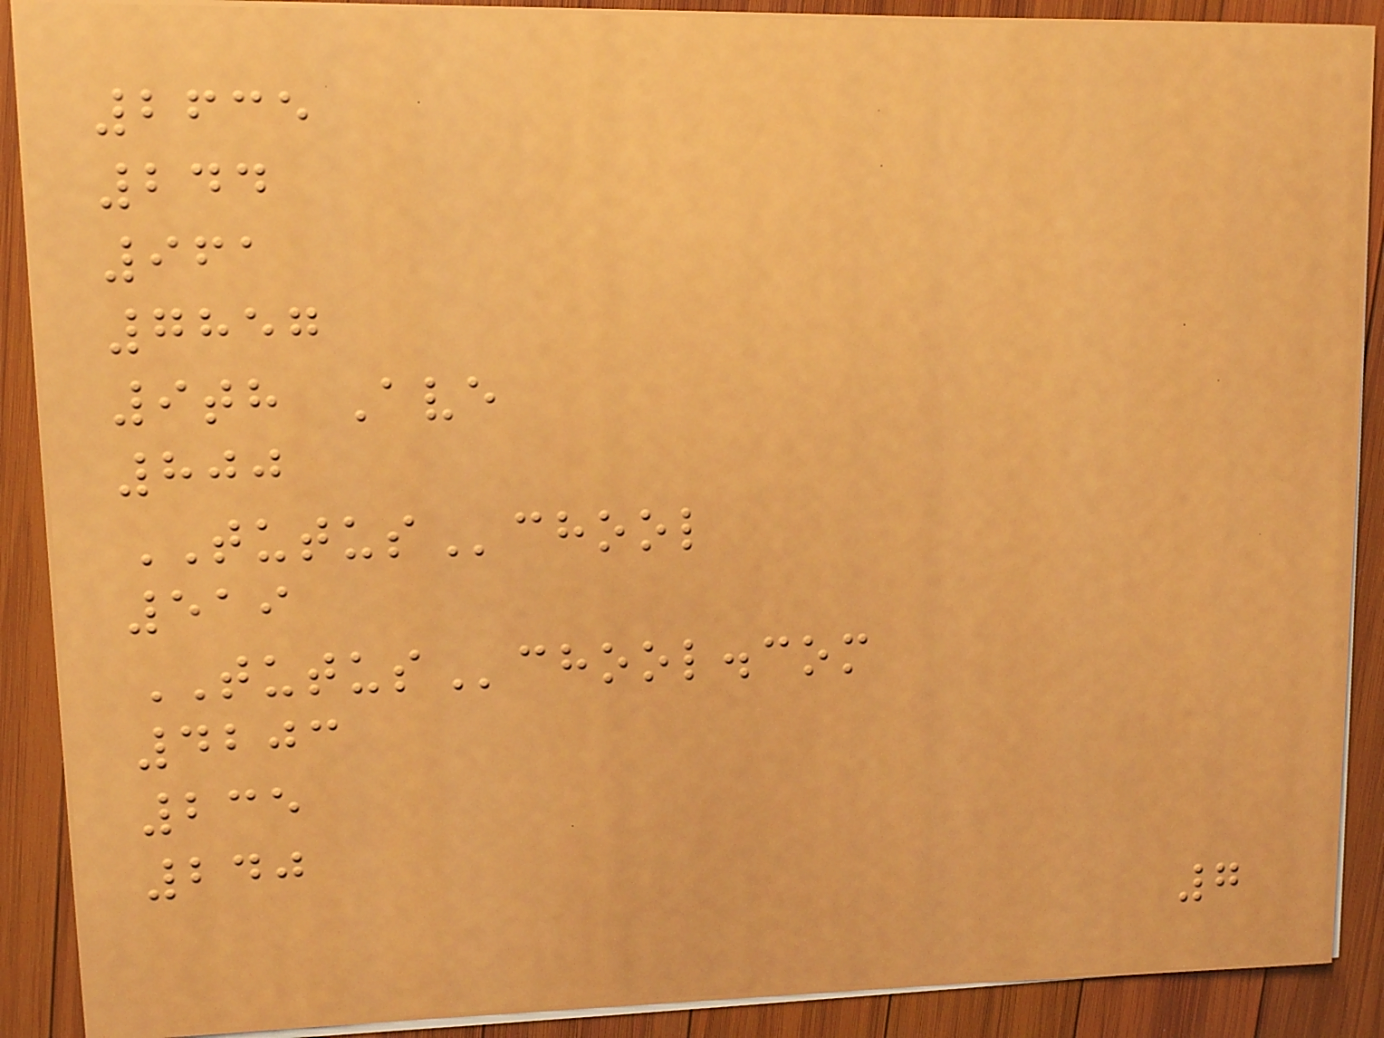2635
244
961
7857
9th Ave
800
TUTUSchool
519
TUTUSchool.com
4203
235
240
7
